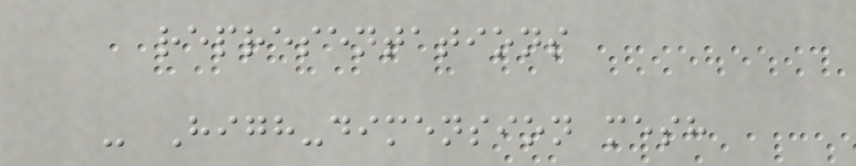representations
- High-dimension mesh
